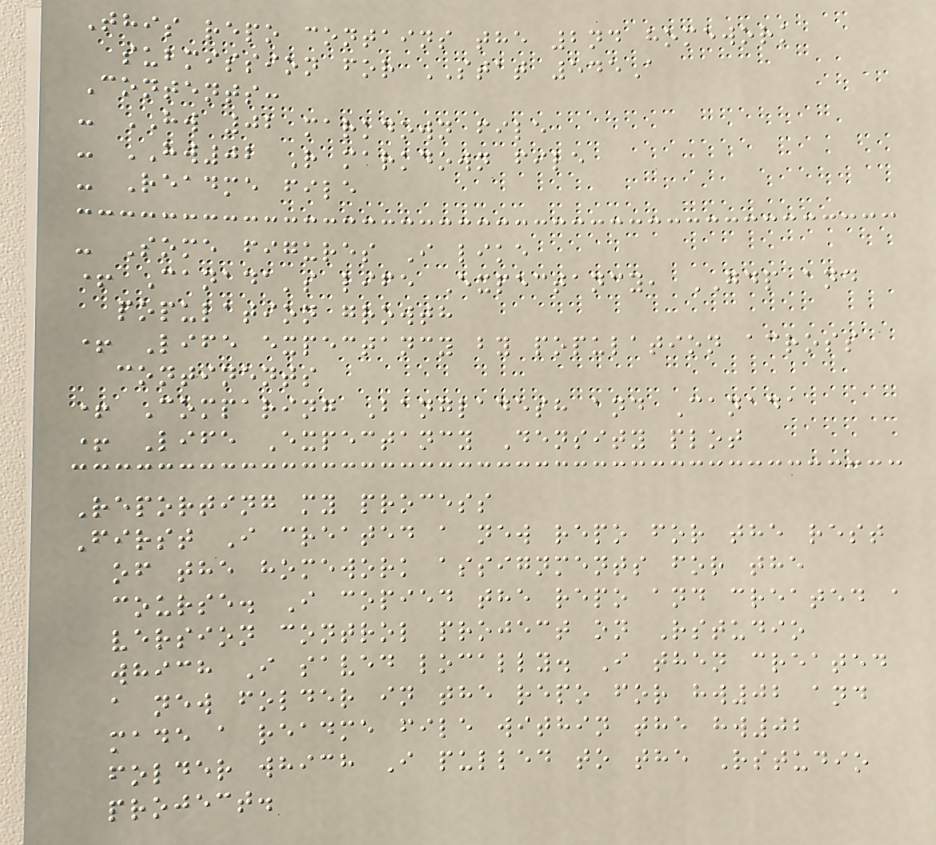This repo contains the 2nd homework
submission for STAT 545A
Contents:
- HW 02 markdown file
- HW02 R markdown file
- Readme file
- Some figures I like
+ Canada's life Expectancy, GDP and
population growth
+ Life expectancy by population across
continents
+ Comparing Bangladesh and Canada
+ Life Expectancy Density plot
Reporting my process
First I created a new repo for the rest
of the homework assignments for the
course. I copied the repo and created a
version control project on Rstudio
which I saved locally. I then created
a new folder in the repo for hw02 and
made a readme file within the hw02
folder which I pulled to the Rstudio
project.
